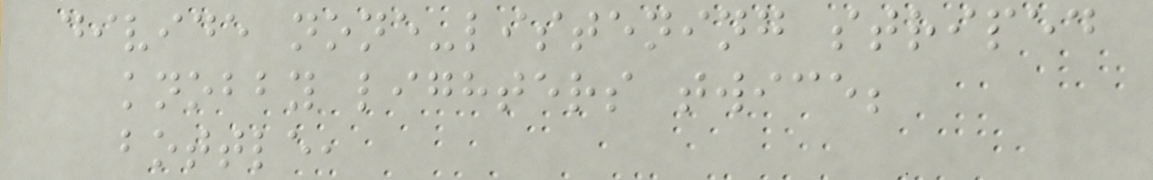divide none-listening striped
knobby lighters twice;
bottle,
